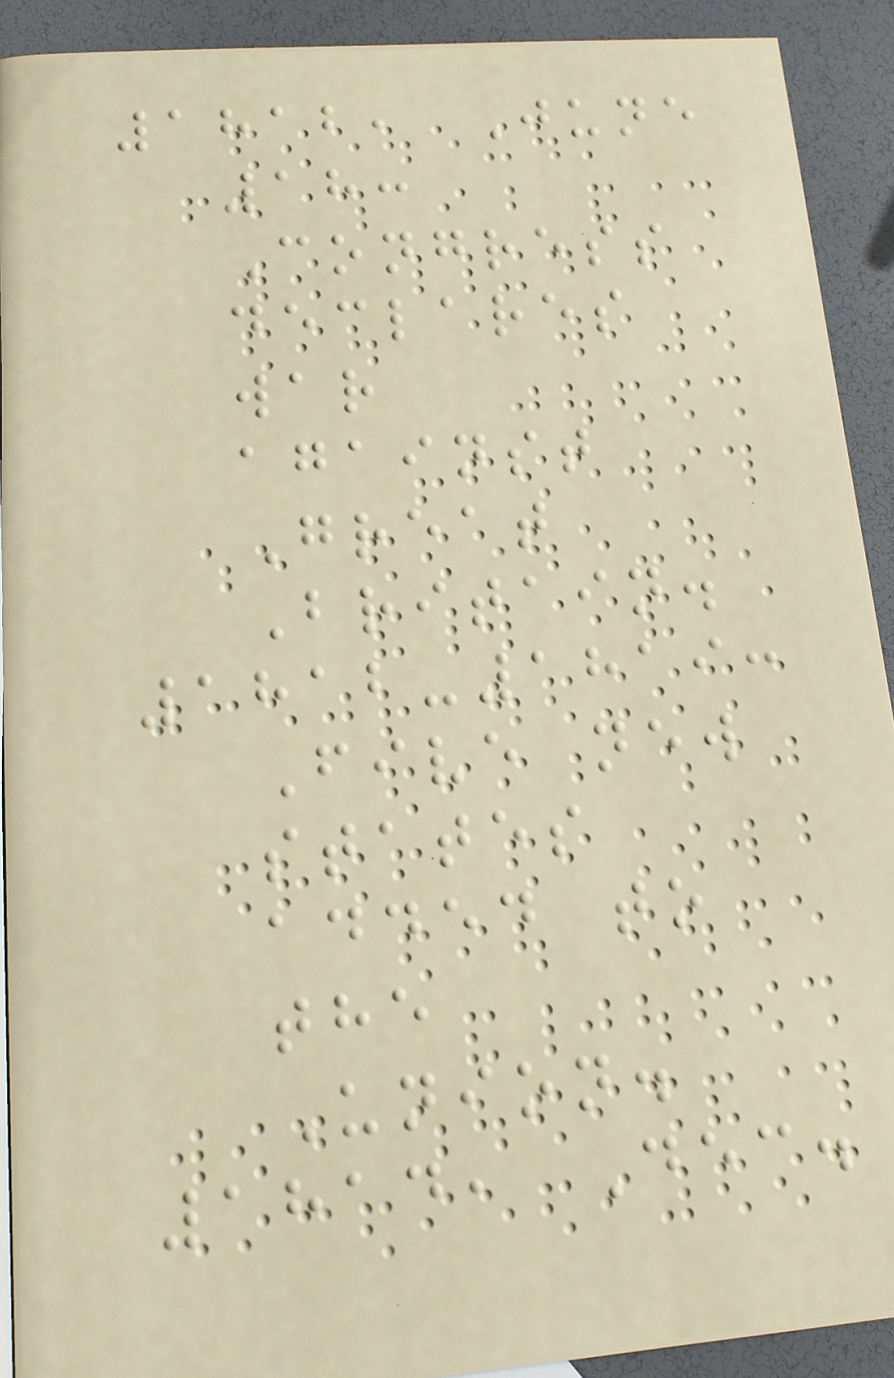1812, June
18:
Congress
declares
war
against
Great
Britain.
1812-1819:
Five new
states
added to
the
Union.
1814, Dec.
